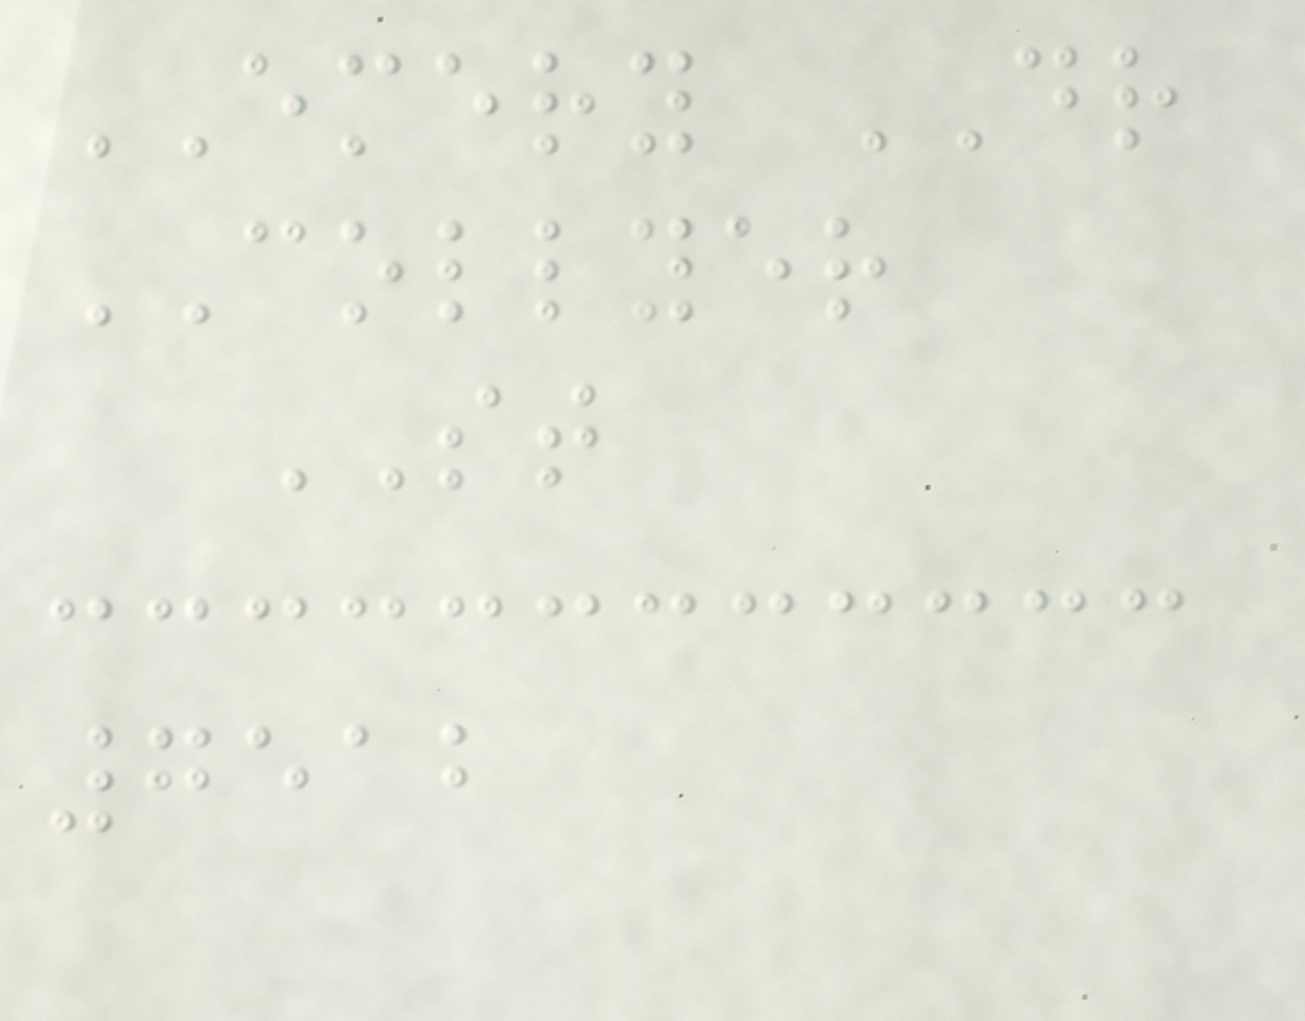EMERY DR
COLLYER
ST
7512
